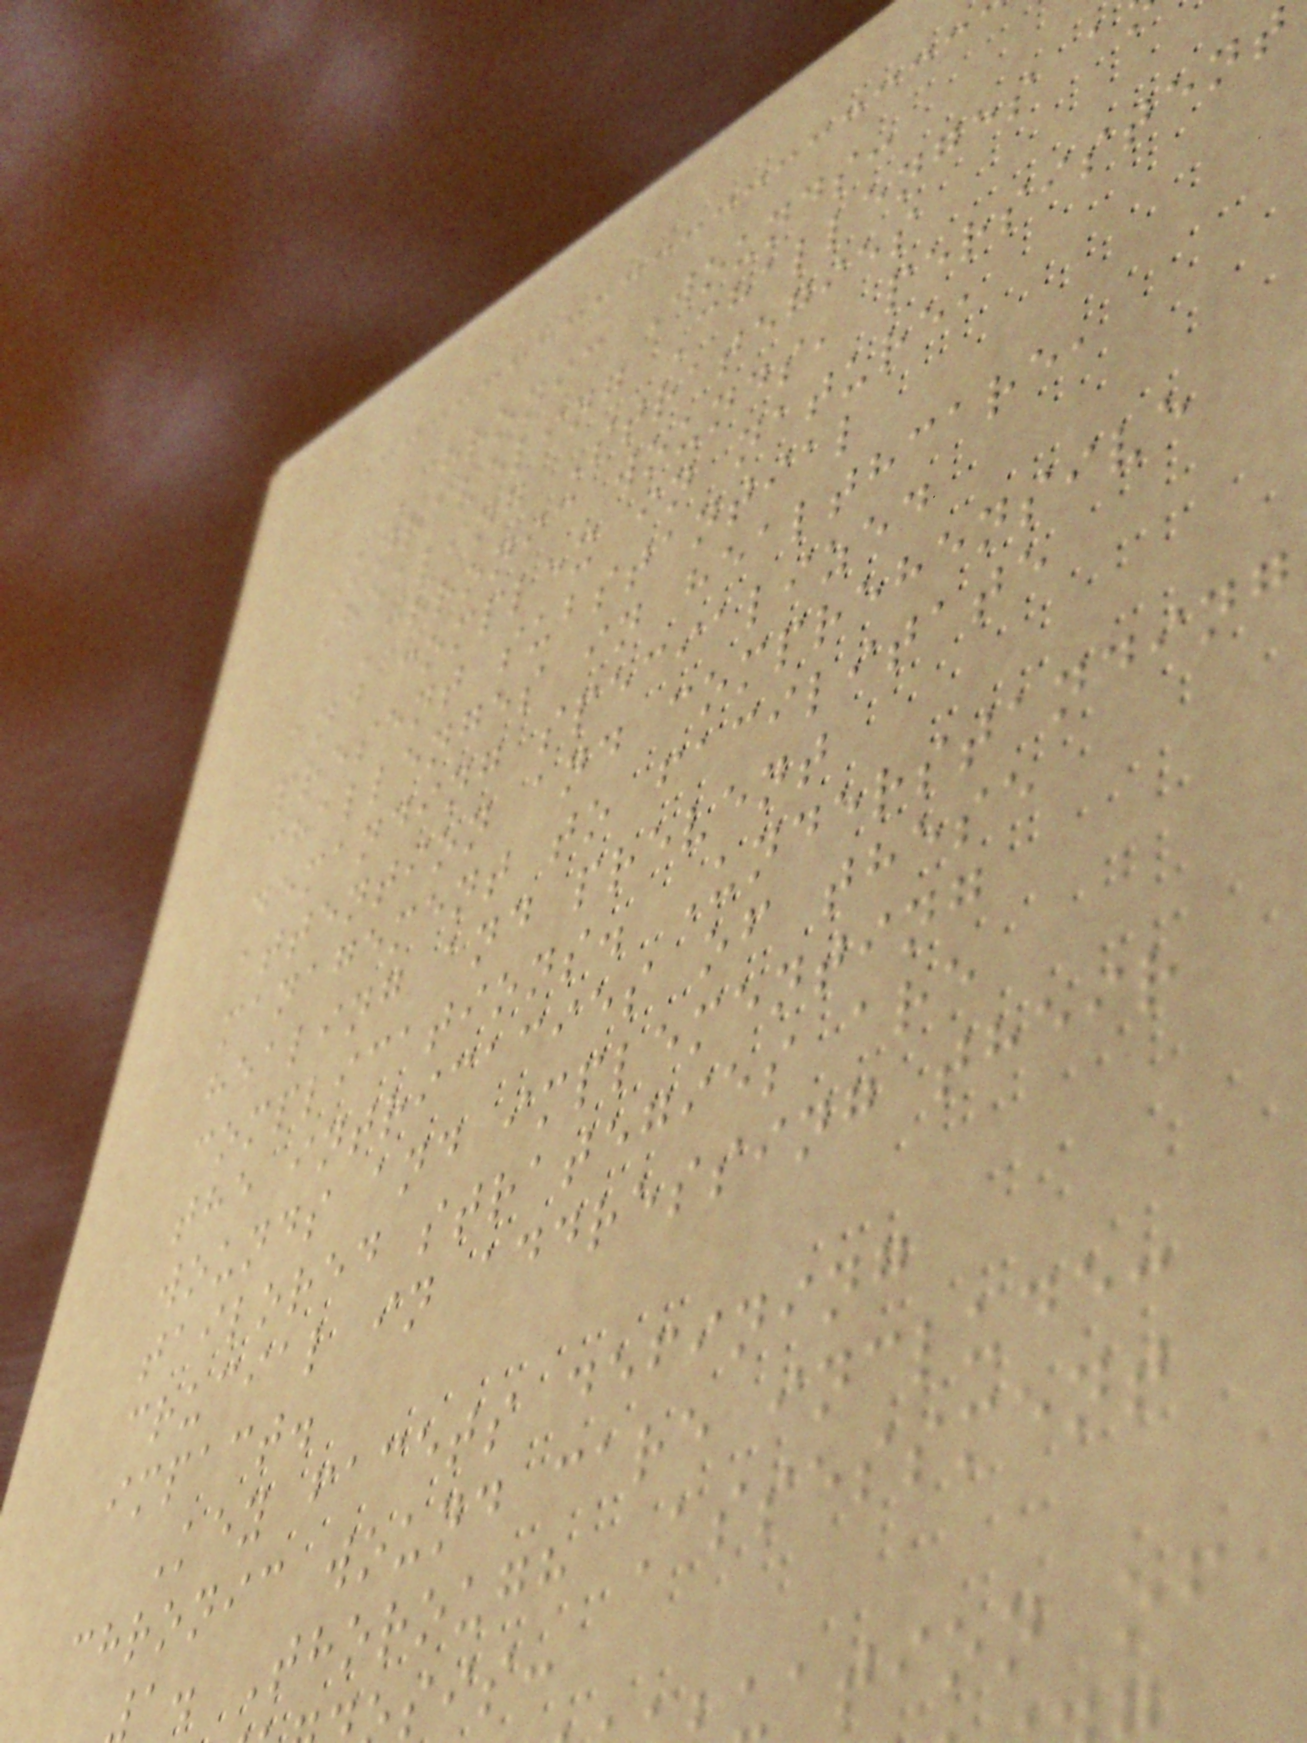Chronic Wounds:
Unraveling Challenges a
Healing Strategies
Chronic wounds, persistent
and complex in nature,
present substantial
challenges in healthcare,
demanding specialized
attention and comprehensive
management to facilitate
healing and prevent
complications. Understanding
the intricacies of these
wounds and implementing
tailored strategies are
crucial in addressing their
impact.
Key facets defining
chronic wound care include:
a. Thorough Assessment
sis:
ation of
